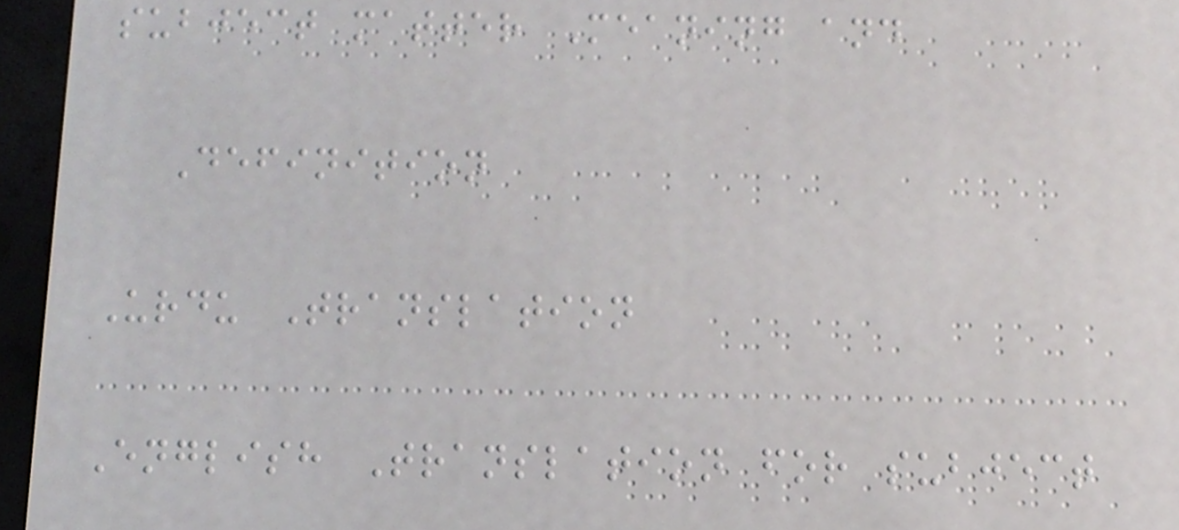subject matter Meaning and
Definition
Urdu Translation
English Translation for subject
